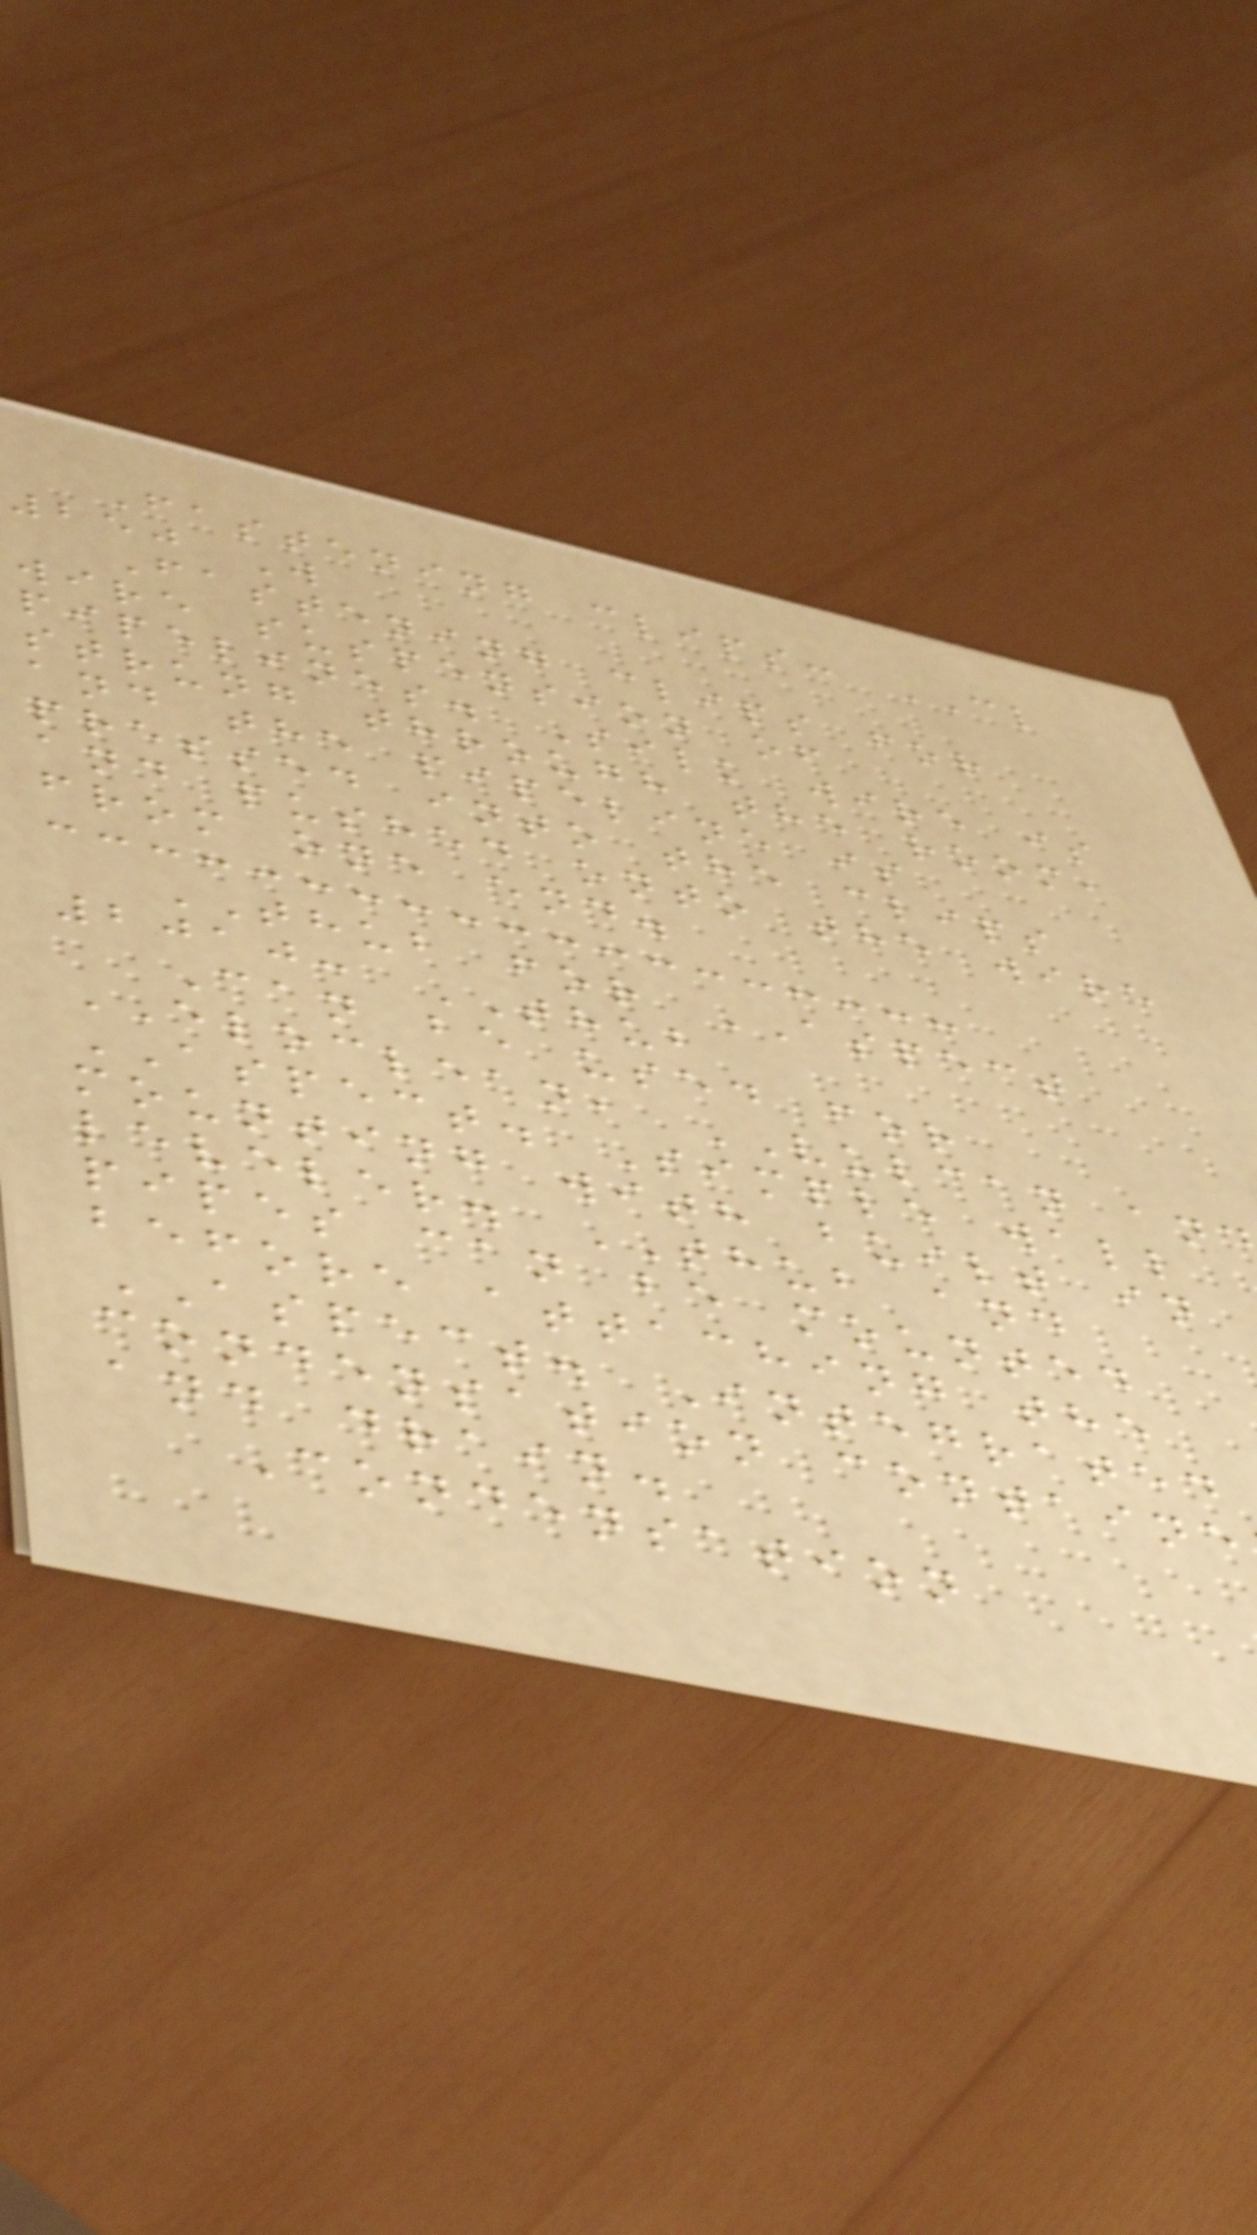Fastening clips: CL
250 W
Fastening clips for
wire suspension of
pipelines. Silk wire is
strung through the room,
and the pipeline is
pressed into the clips
and pushed onto the wire
from one end.
THUB for ASPECT
2010: THUB
Can be used for
ELOCLEAN, VULCAN an
ASPECT. Simple wall
mounting with built in
leveler. THUB and
pipes can be mounted
before attaching the
ASPECT. Integrated
condensation containe
and drain.
Condensation
